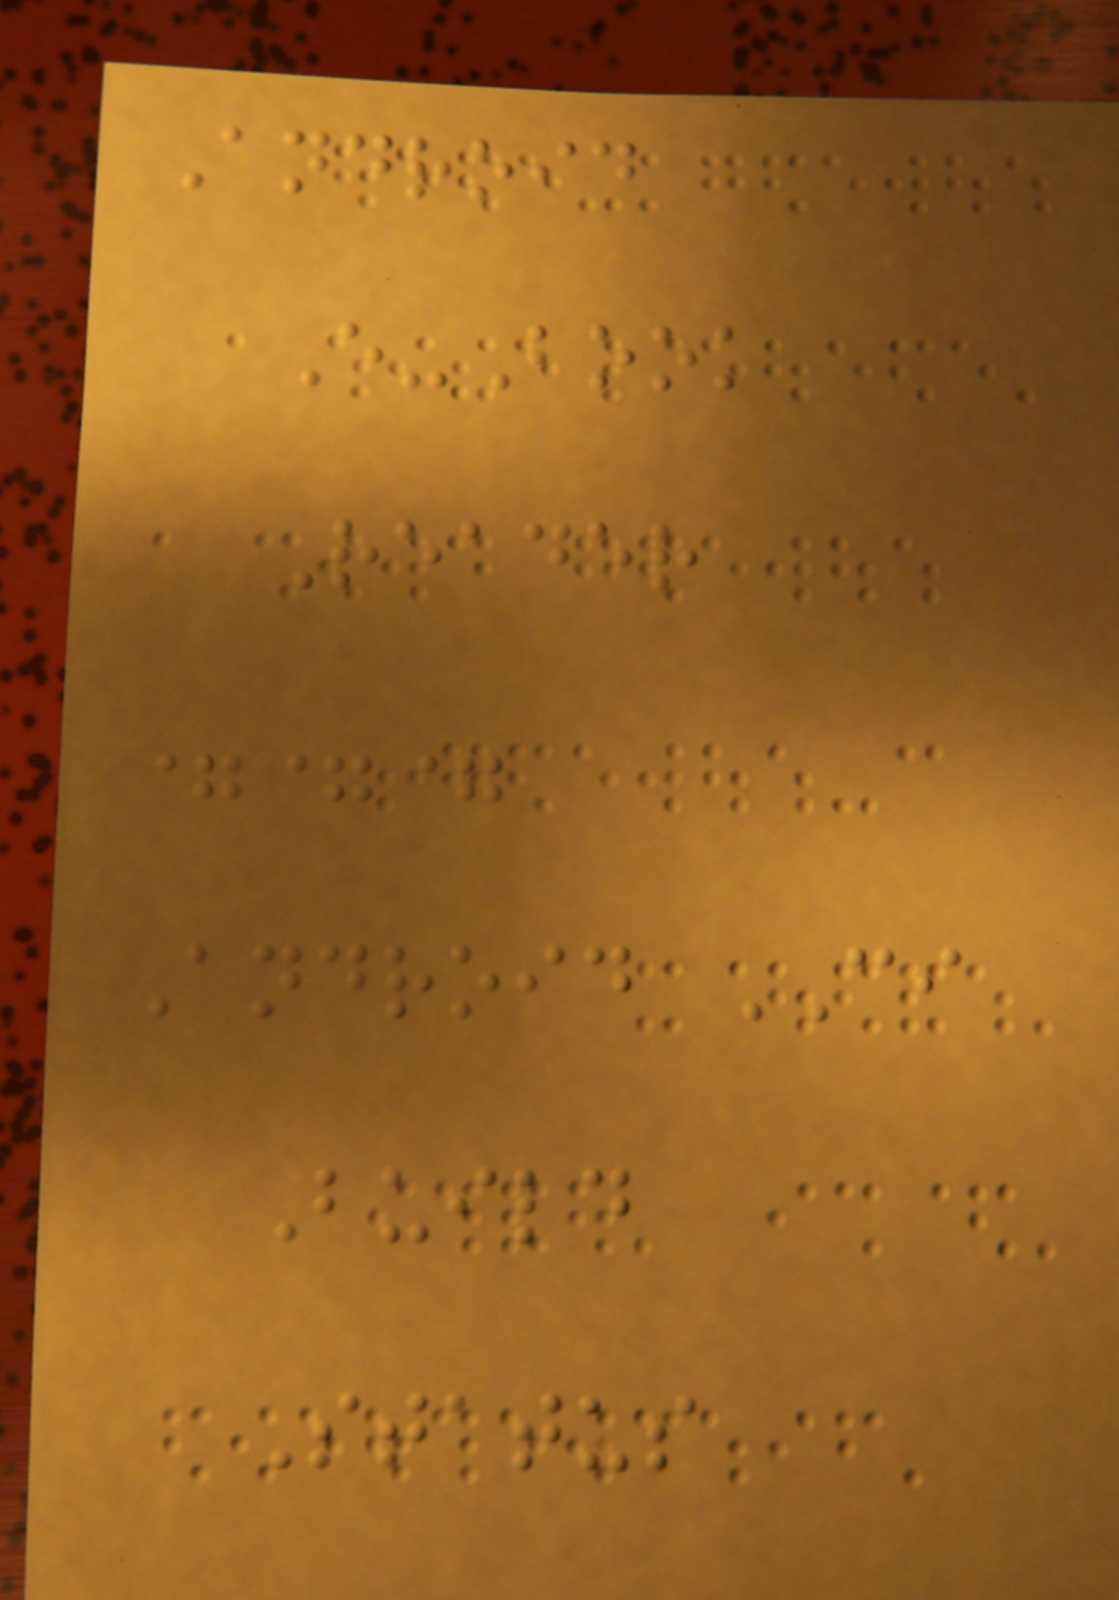Android
E-Book
Reader
===
Android CI
Build
Status
